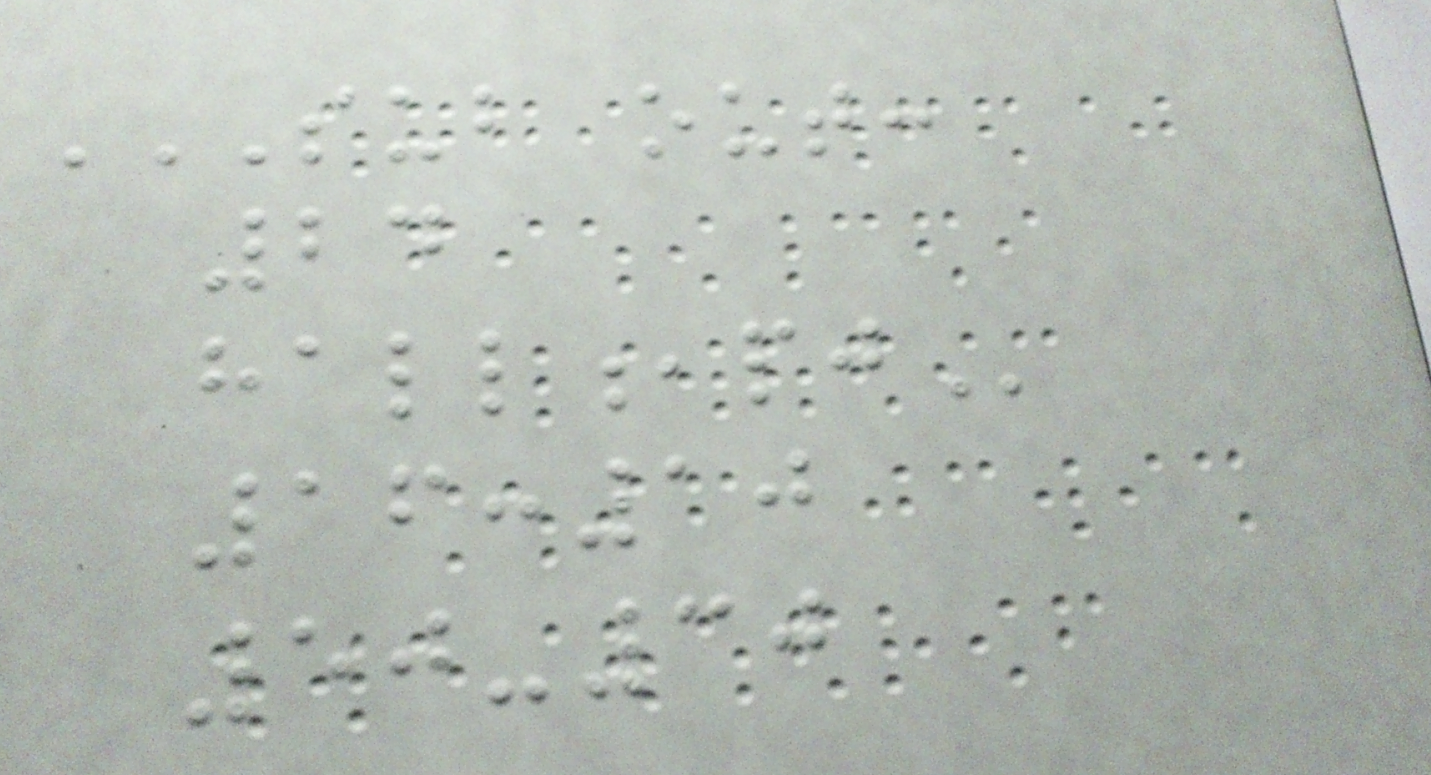SUB OUT:
24
HALL,PJ
16:10
50-30
